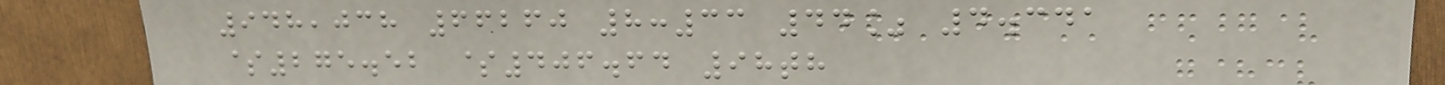948,038 66260 8:33 44% 4.341
$275.52 $406.64 98th
